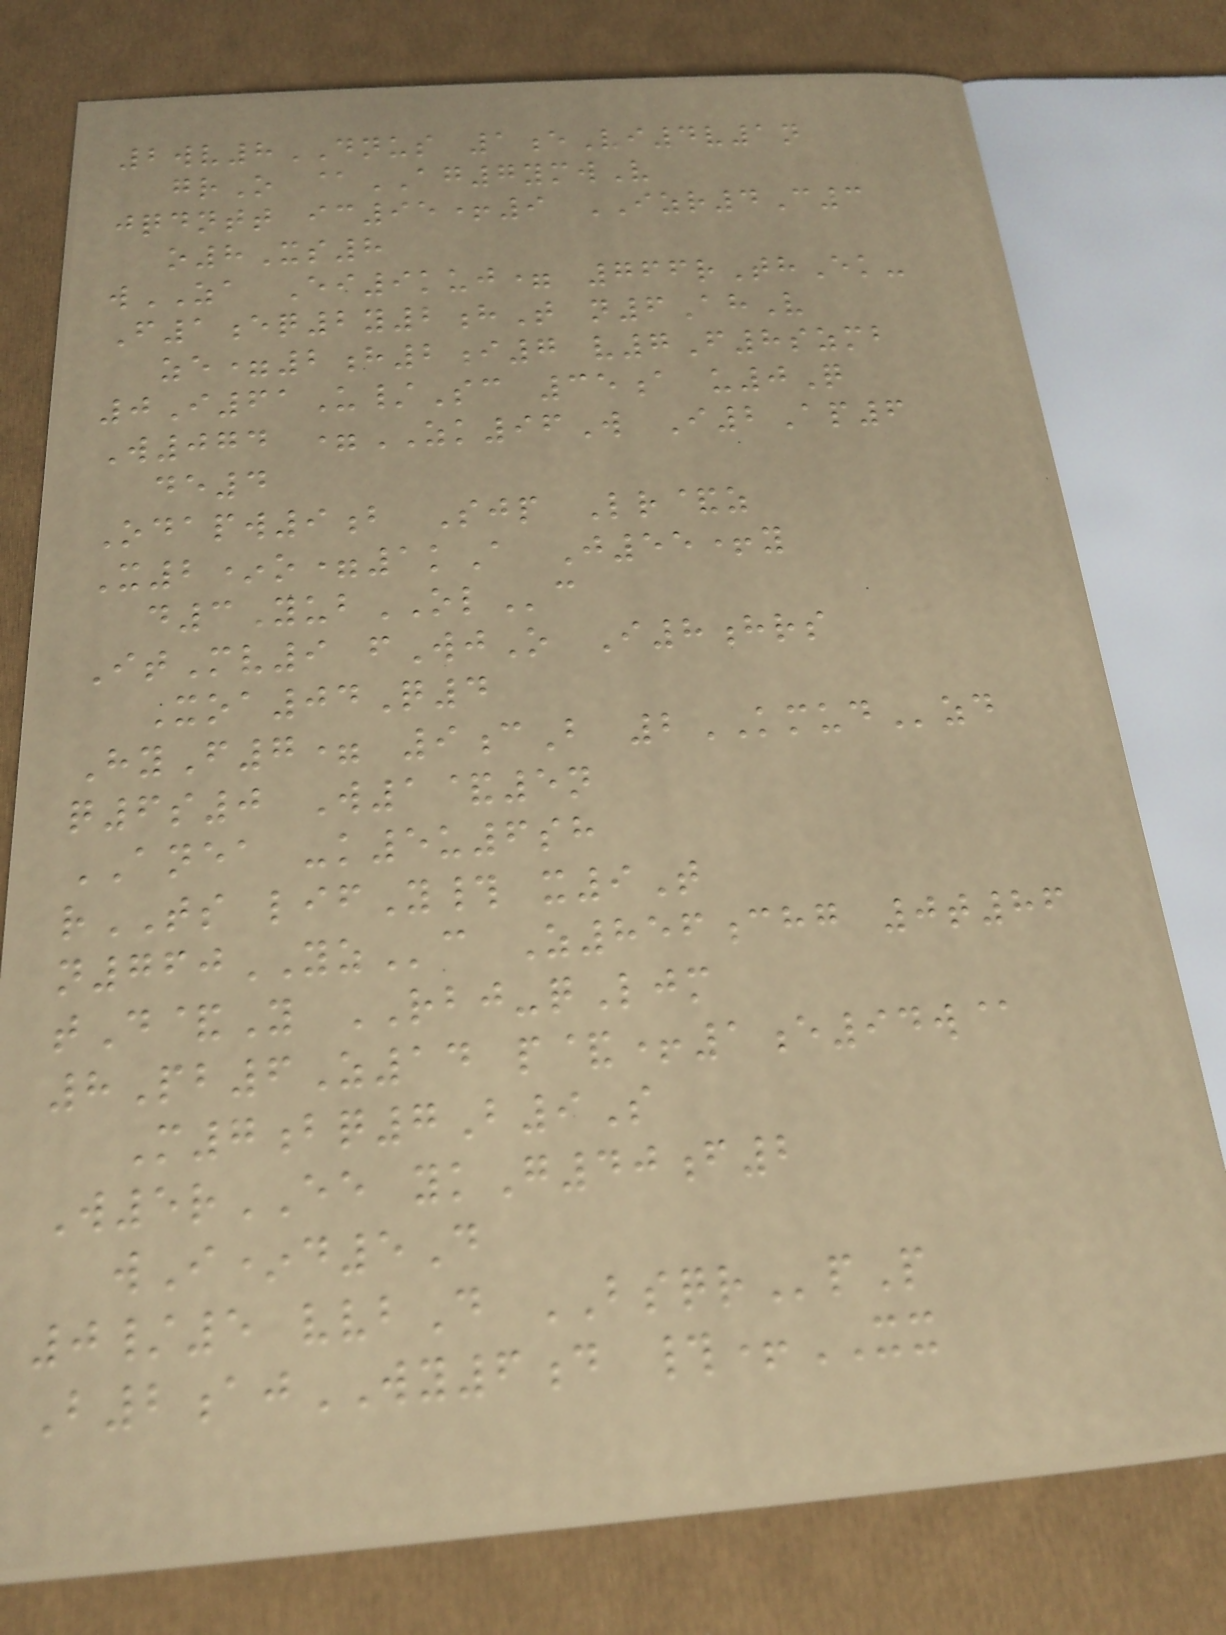2wv8DNUS 1eVi4v1n
grO @AG7ymwV
jqdntt ic95+9 IZR4C3
o8Xs8
wZA Ei9kuj= 766rThEk-
F1eq2y2hT n6AhV
ze=2h2i7 v7F8szmb
0I61U/Sc 35a u0Q
W074 =ZK96W I2Ap6
de4
Odapw9b Sjp Lr&z
X2*o=1kA J55+y
d3YubOLc
ItMv9 fWjO I8hrs
Xoa04Q4
HyF7= 9cB 2KMUDzd
q6s0 W1&5n
ANEA -k5u6sh
rTS lifY# x9T
n760YZc Z856chg 0t86
tD&Y RBJ-qLjm
8Pb6Z14 p&+1e94w@
M7bq7B9S
W5rEE ykG40f2
wI*d5D
0/5 vvbD BSQRpP
B2ajWY6d #+XX
